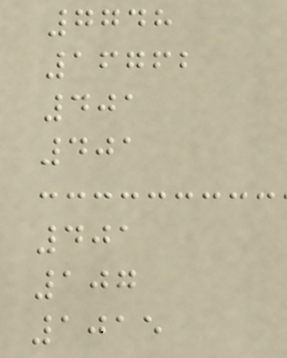7748
16762
401
401
401
107
1015
